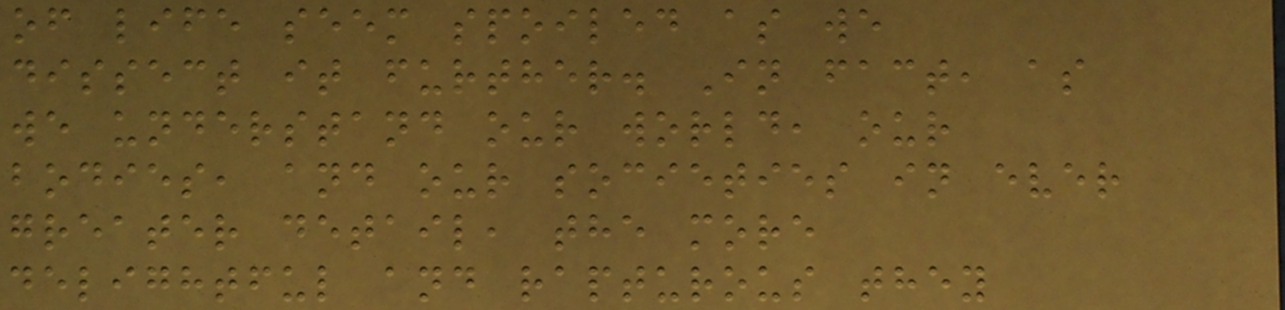of life seem spoiled as we
dissect it further. In fact, as
we understand our world, our
bodies, and our societies in ever
greater detail, the more
delightful and rapturous they
